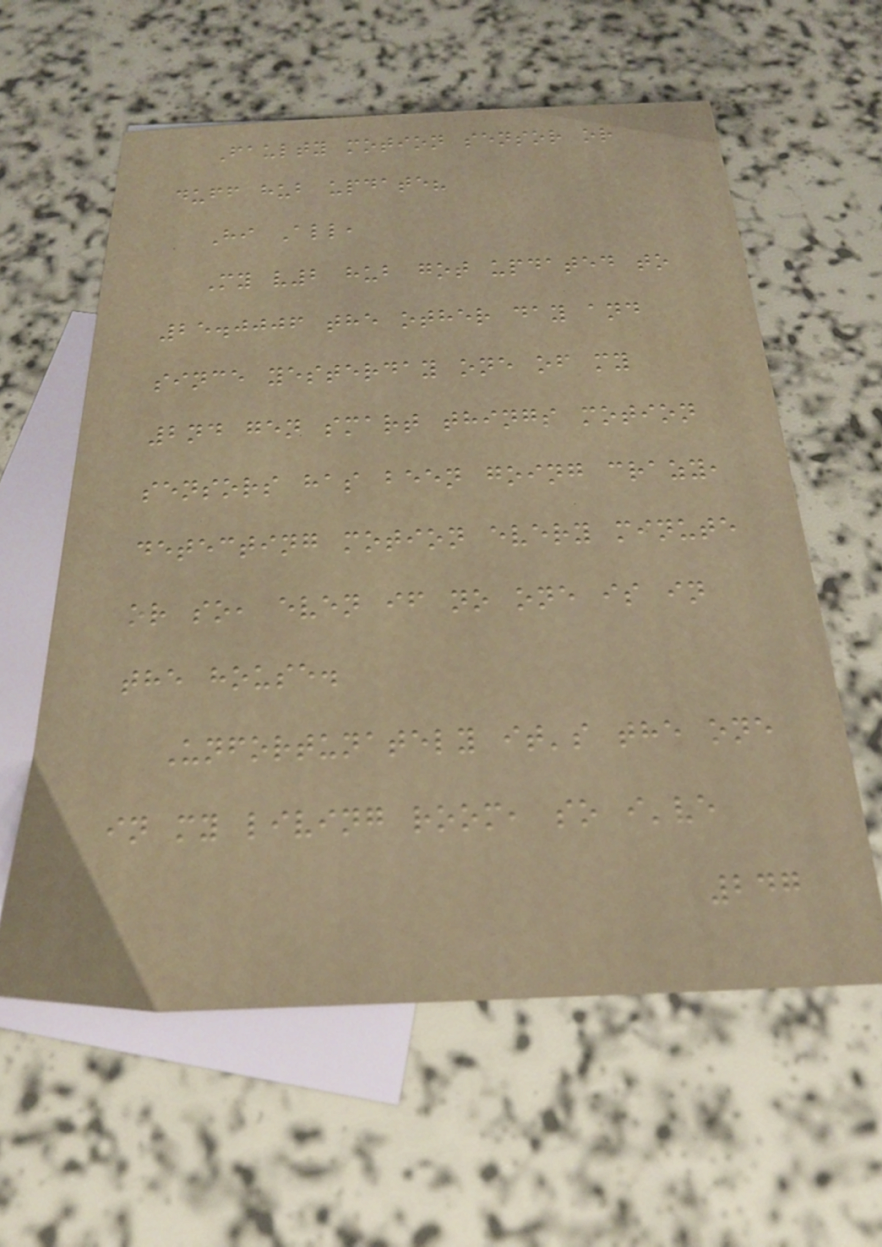Faulty motion sensor or
duff hub update?
Hi All,
My v2 hub got updated to
25.0006 the other day and
since yesterday one of my
2nd gen smart things motion
sensors has been going crazy,
detecting motion every minute
or so, even if no one is in
the house.
Unfortunately it's the one
in my living room, so i've
247
